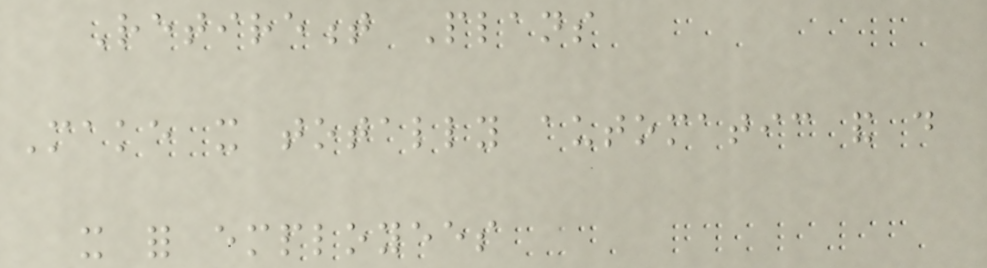Retirement Plans
Make it totally automatic and do
it for employees
